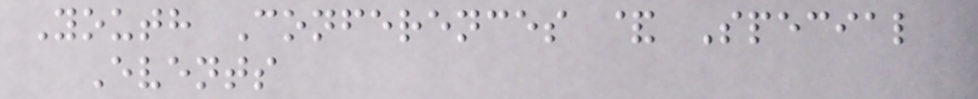Youth Conferences & Special
Events
